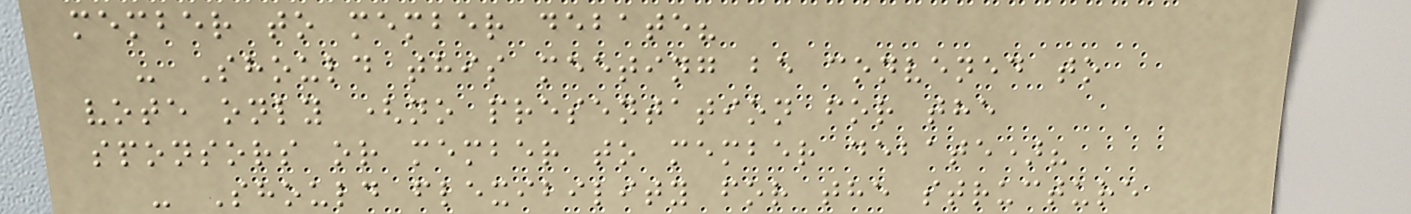member to member debate?
- Should this meeting be convened to
vote only (no presentation for the
sponsors or member to member debate)?
- Should flexibility for the structure
